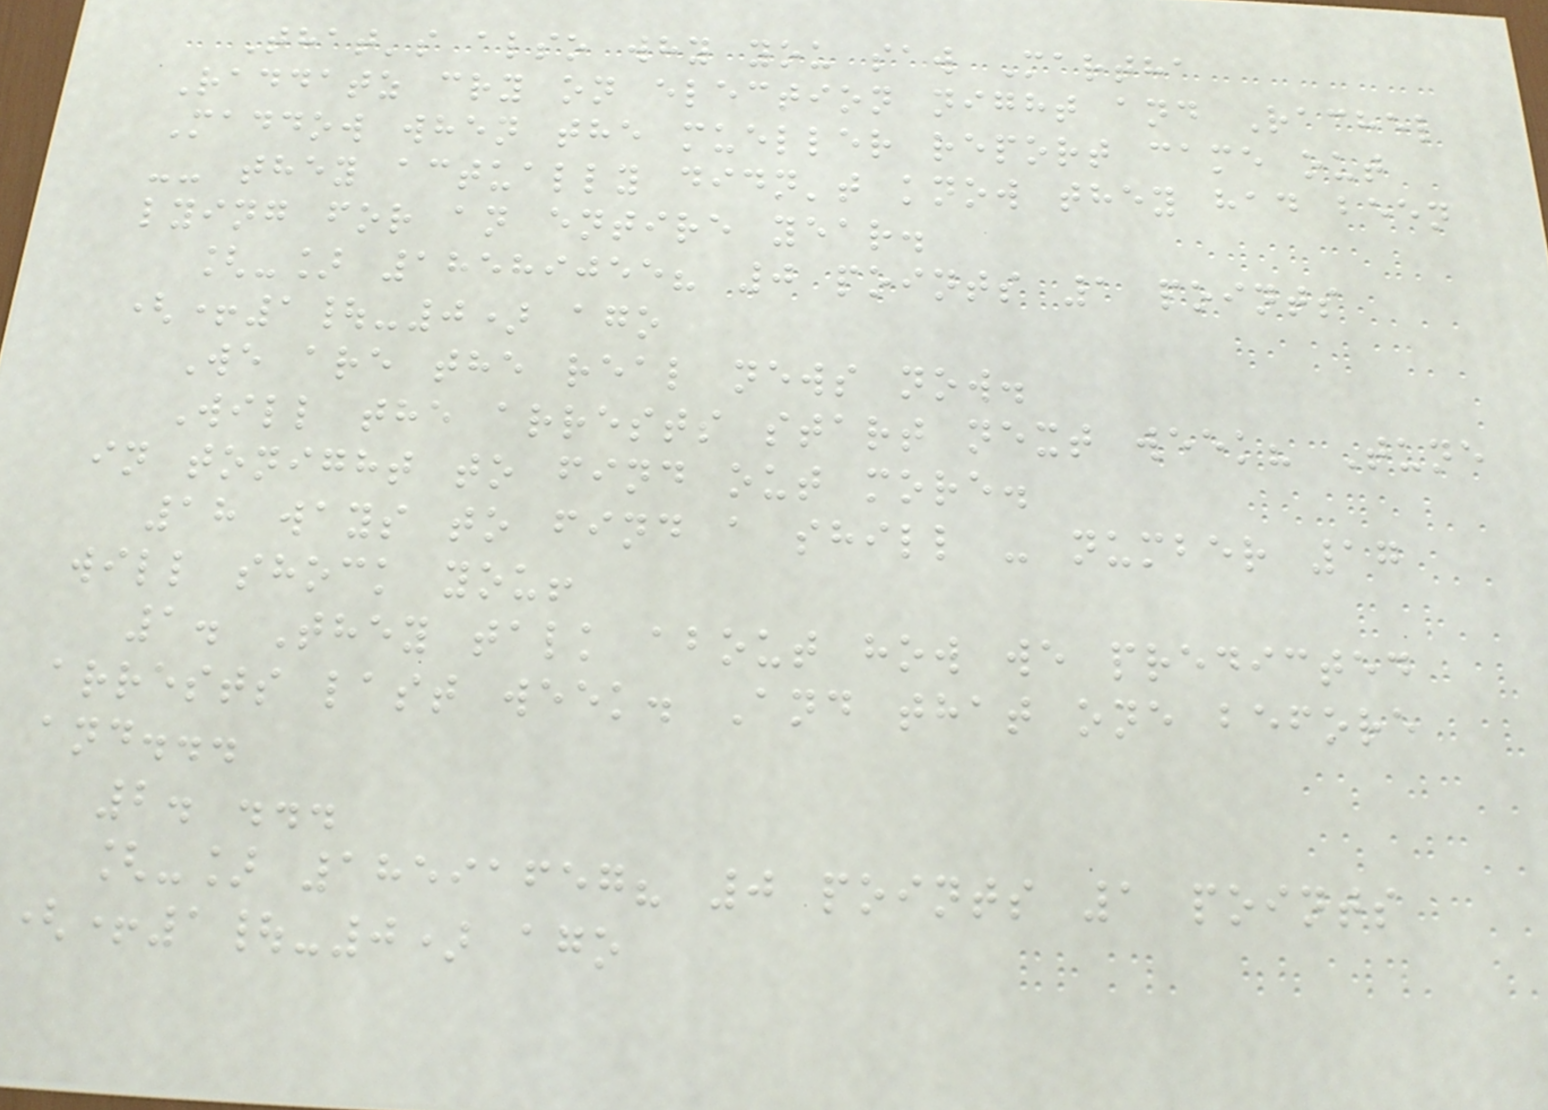That's also why you saw Martha
Raddatz cry on election night and Rachel
Maddow when the mueller report came out
-- they actually didn't know they had been
lying for an entire year.
[-] 18589055? 0 points 1 points
(+1|-0) ago
We are the real news now.
Will the arrests start next week? Tune
in tonight to find out more.
18 ways to find a shill - number 17
will shock you!
1. They talk about how we predicted
arrests last week. And that one before
and...
2. ...
[-] 18591657? 0 points 1 points
(+1|-0) ago
